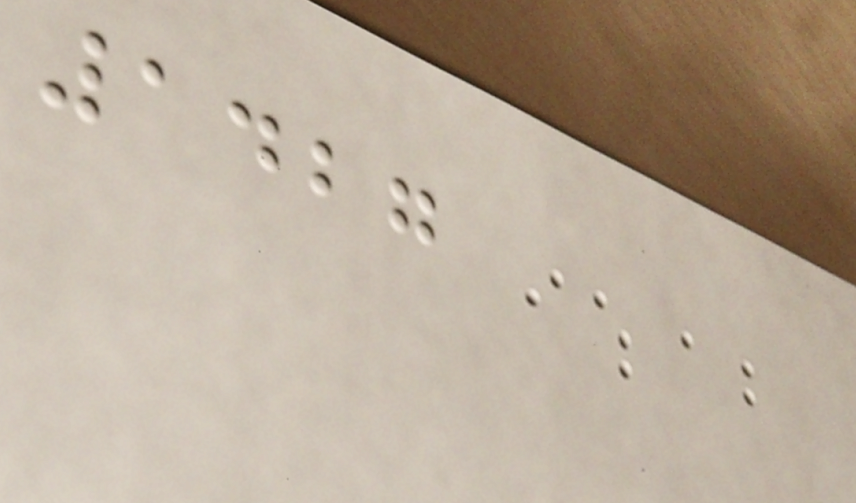1427
